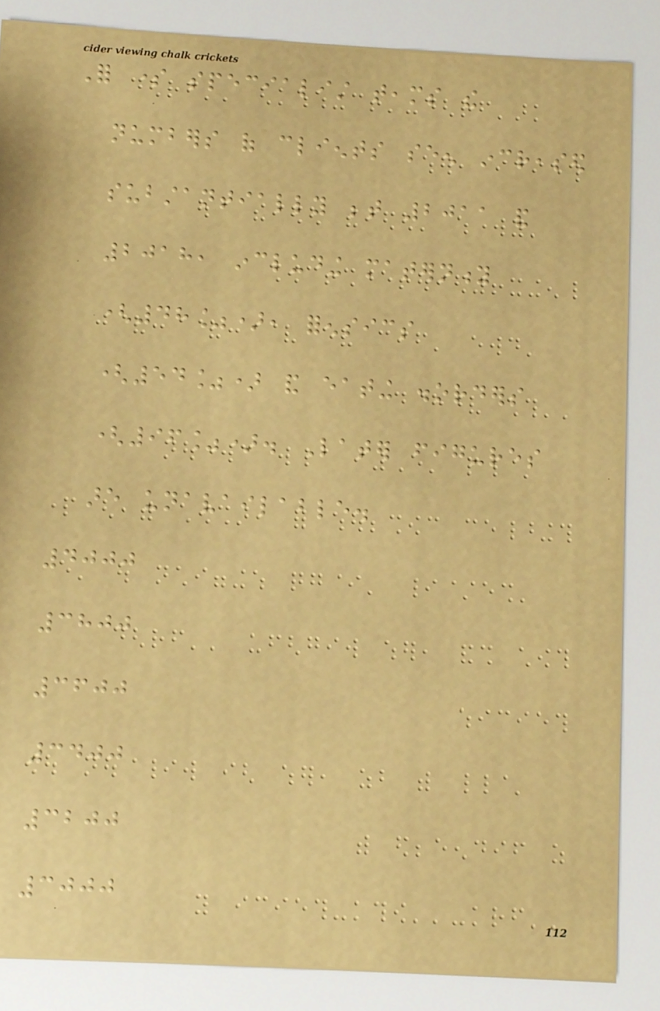For some specialist teams the
numbers of clients seen increased
substantially between 2011 and
2018, including maternity
(48%), forensics
(54%) and eating disorders
(96%). Later figures
are unavailable.
4000
3800
3600
3400
3200
3000
